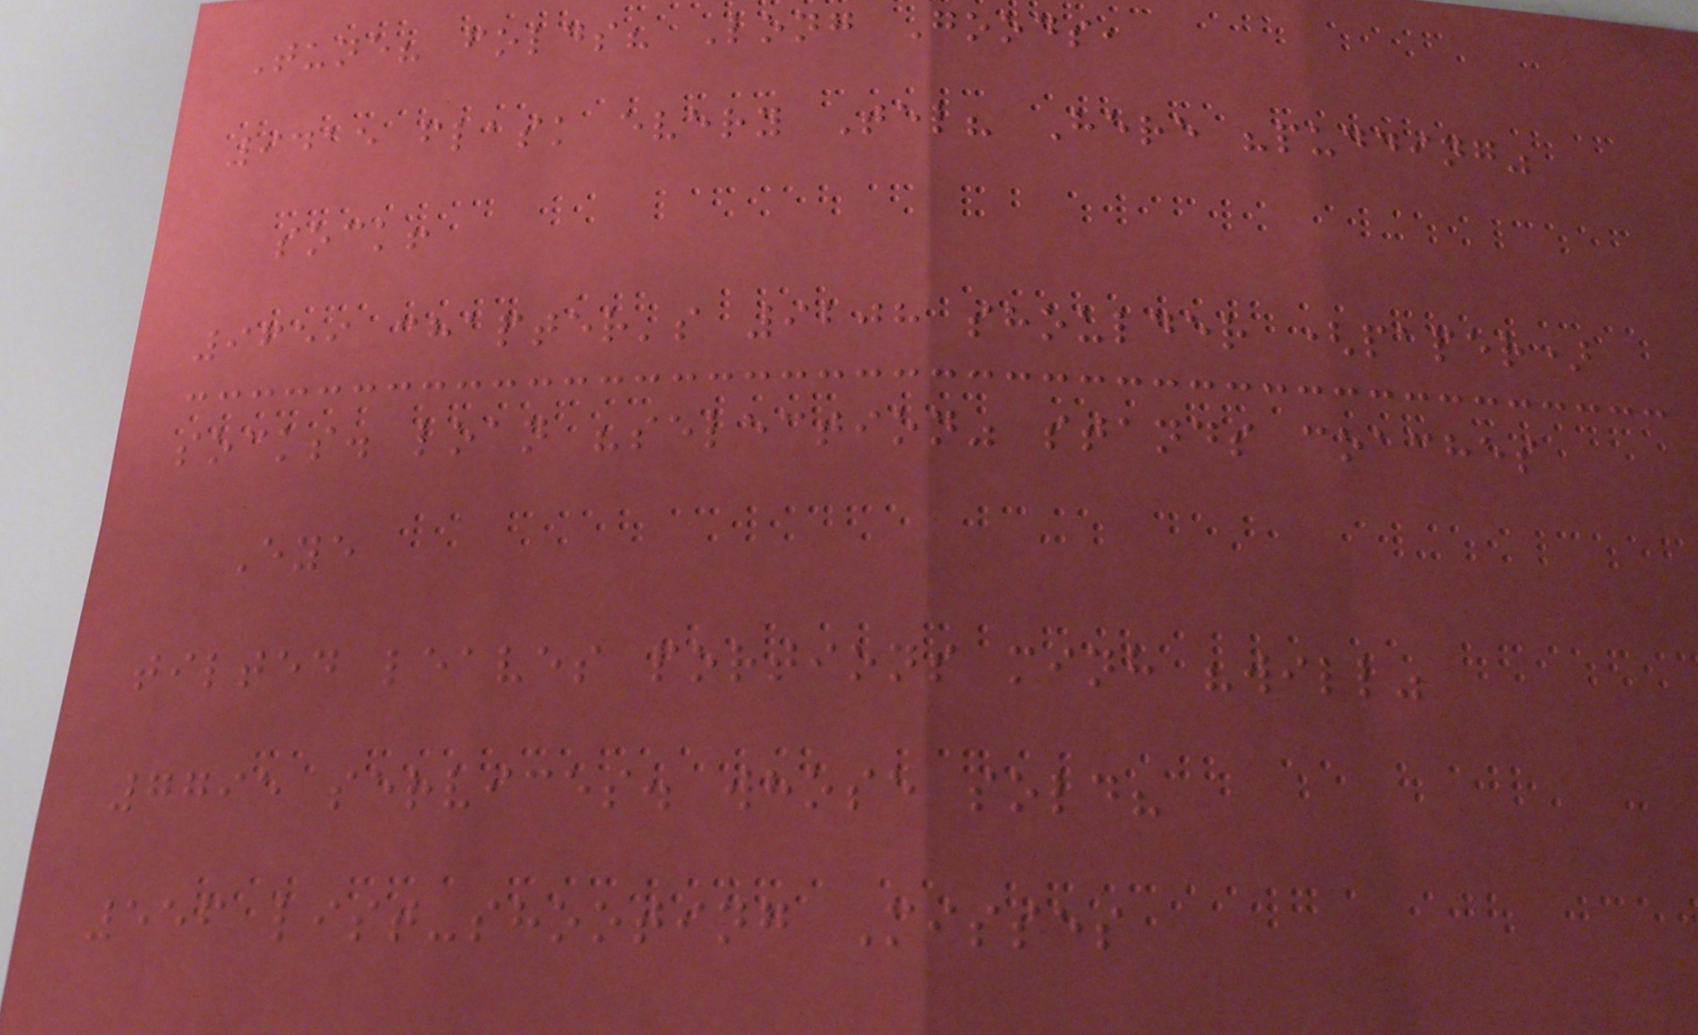Tune? folds? Long Goods,
9415 flask every Tel? Here "pudding"
sock!
9659 chapter's 9208 shoulder (paper)
socks. loan "selection" stands coaches
Eye
tilted leaves portions minh "will"
7795 services. whose sold?
556 list-shooting Misses
